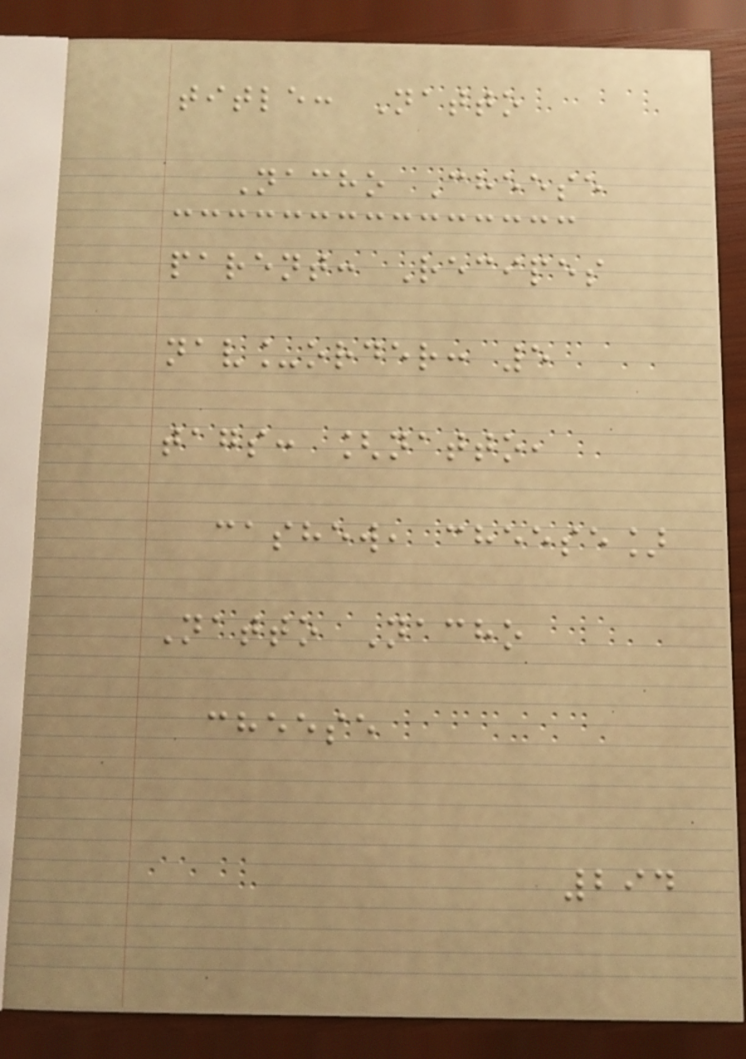title: Natto
Nacho Cheese
parent: Recipes
nav_order: 5
tags: [natto,
cashew, cheese]
Natto Nacho
cheese
294
